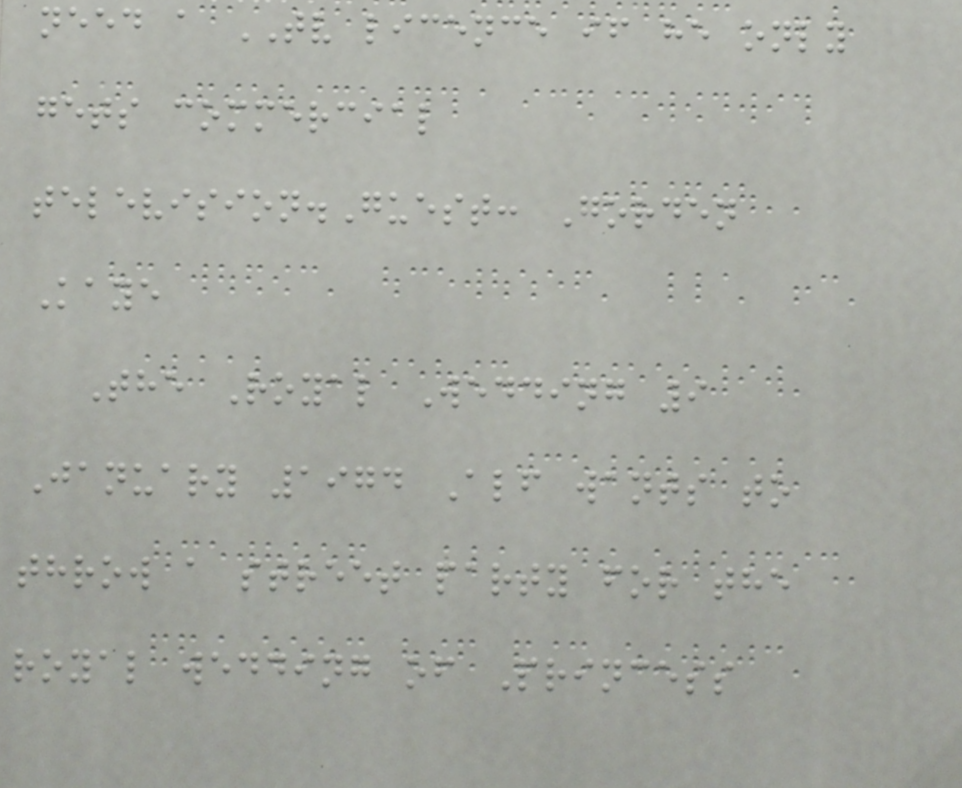need a TV licence if he only
gets commercial
television.Guest: Gorden
Kaye
The Royal Wedding 9
January 1974 Alf wants to
throw a street party for the
royal wedding of Princess
